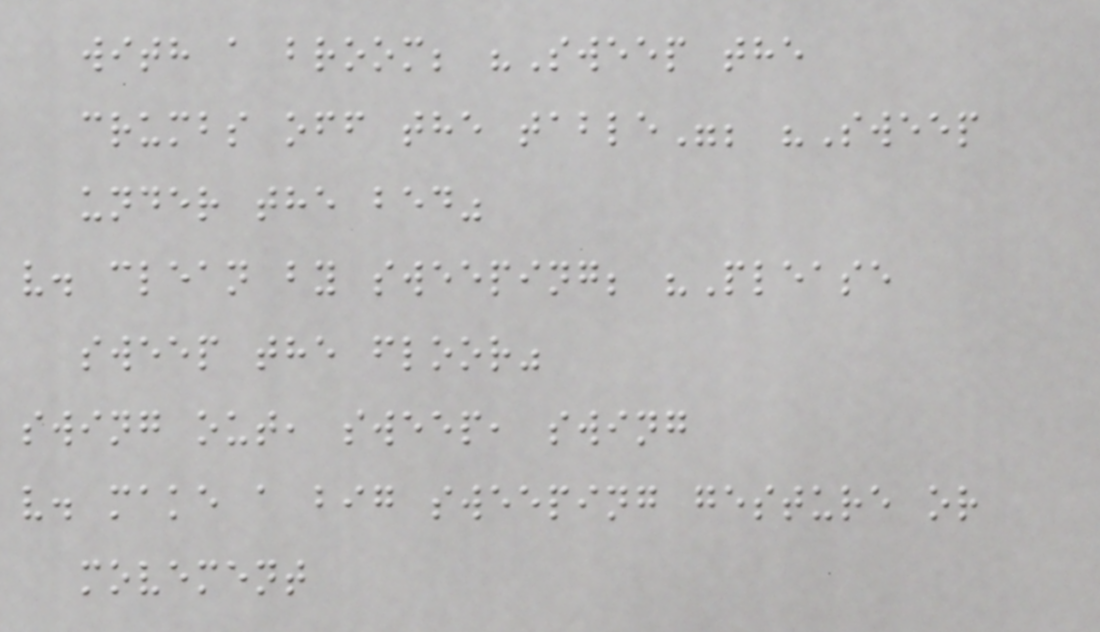with a broom; "Sweep the
crumbs off the table"; "Sweep
under the bed"
v. clean by sweeping; "Please
sweep the floor"
swing out, sweep, swing
v. make a big sweeping gesture or
movement
